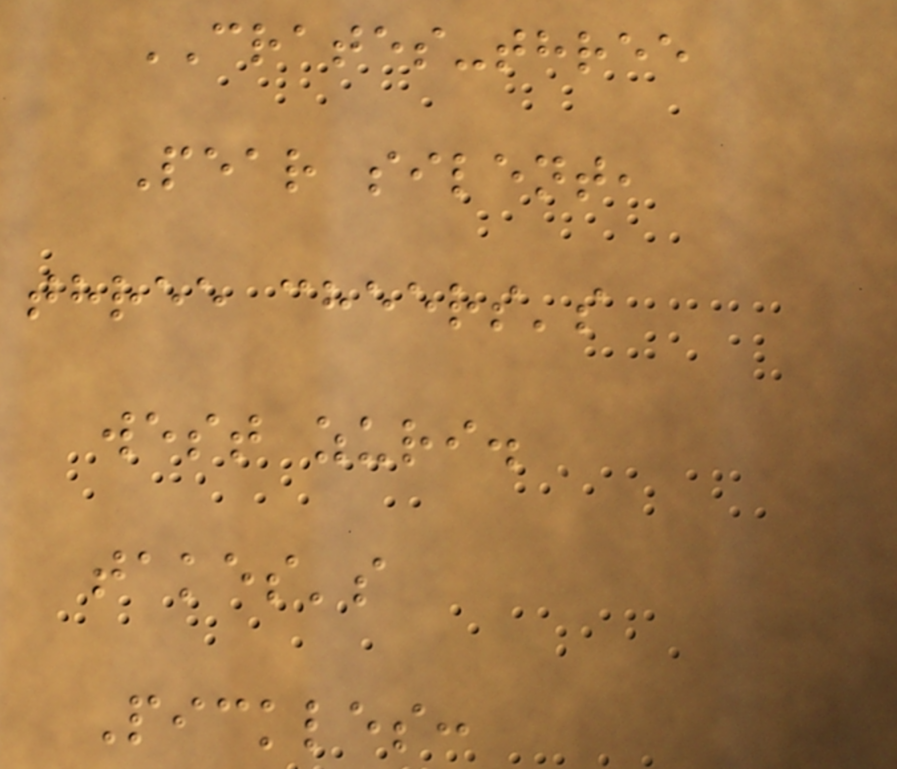CRATES-three
Pear silent,
three cheers's
west zuri.
takes's
Pickles:
